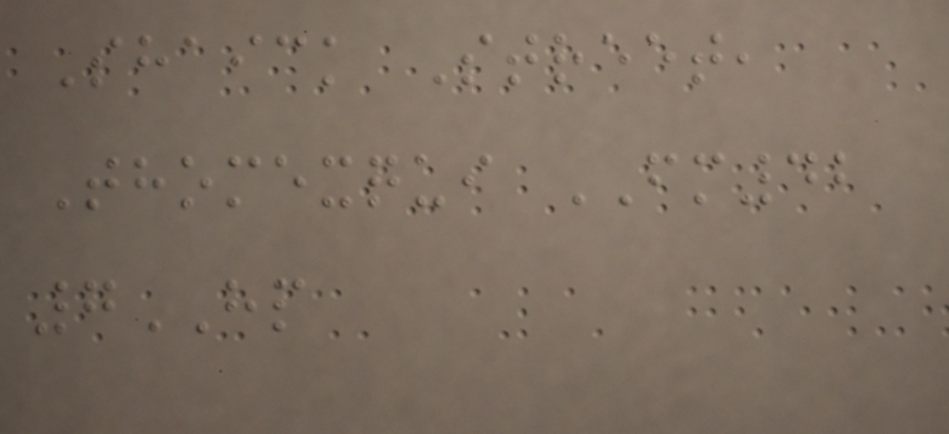Shaick Street,
Thomexqui FM42
7HP
